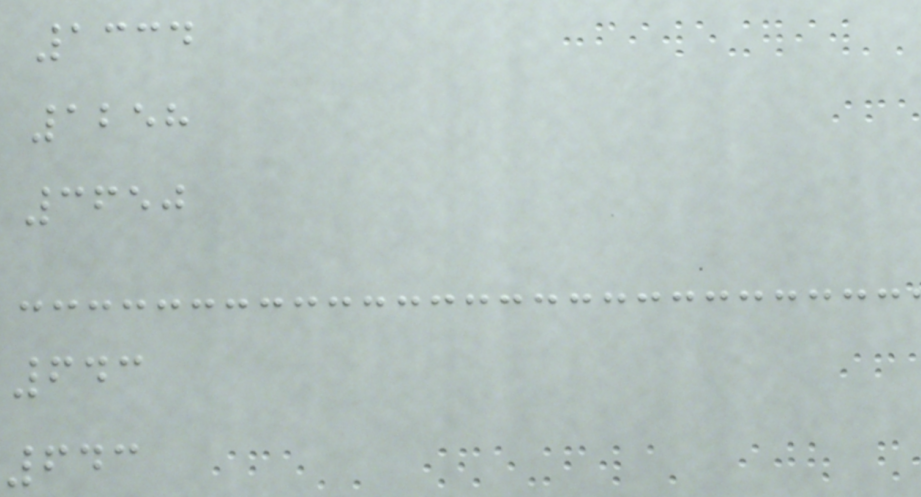1334
1258
3650
643
643
